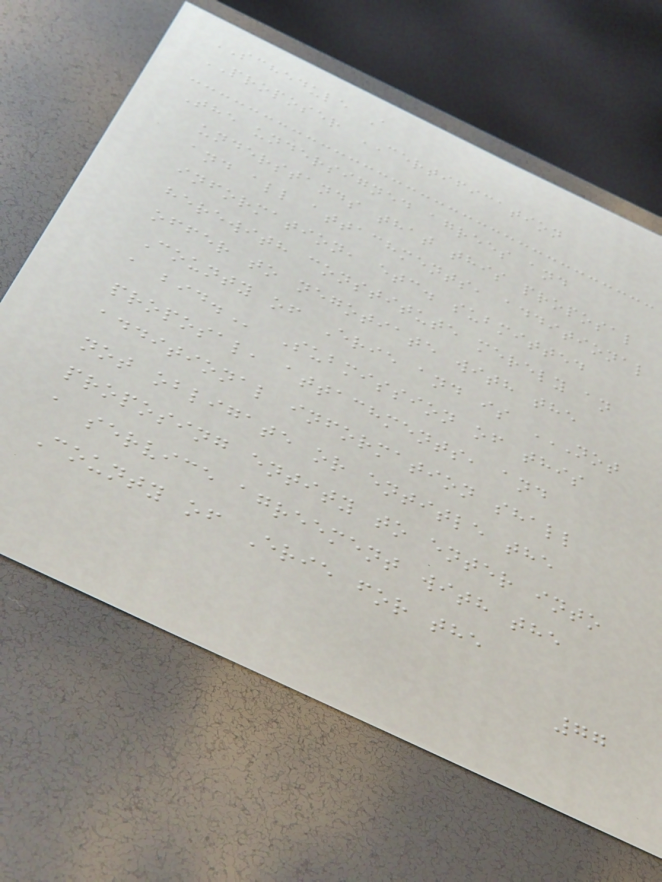SCHEDULE A
PROPOSER CERTIFICATION
The undersigned agrees and
understands that this proposal
and all attachments, additional
information, etc. submitted
herewith constitute merely an
offer to negotiate with the
County of Erie and is NOT
A BID. Submission of this
proposal, attachments, and
additional information shall
not obligate or entitle the
proposing entity to enter into
a service agreement with the
County of Erie for the
77
